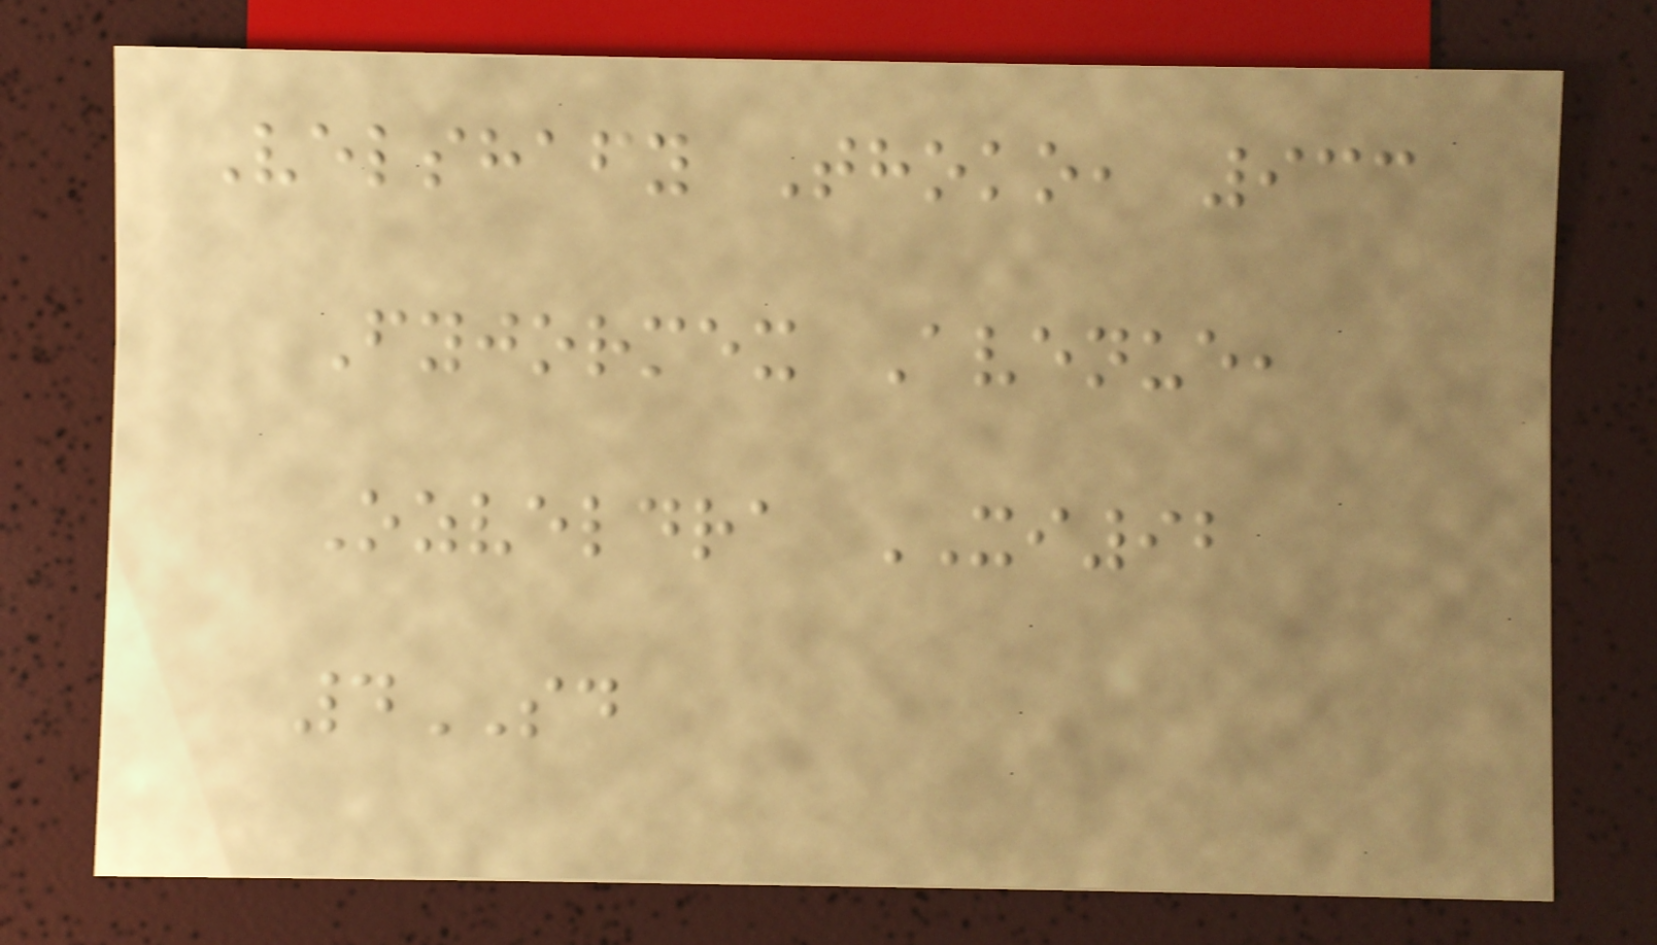Velshafy Thoko, 933
Fyjormex Avenue,
Ozveldra XI92
4SD
